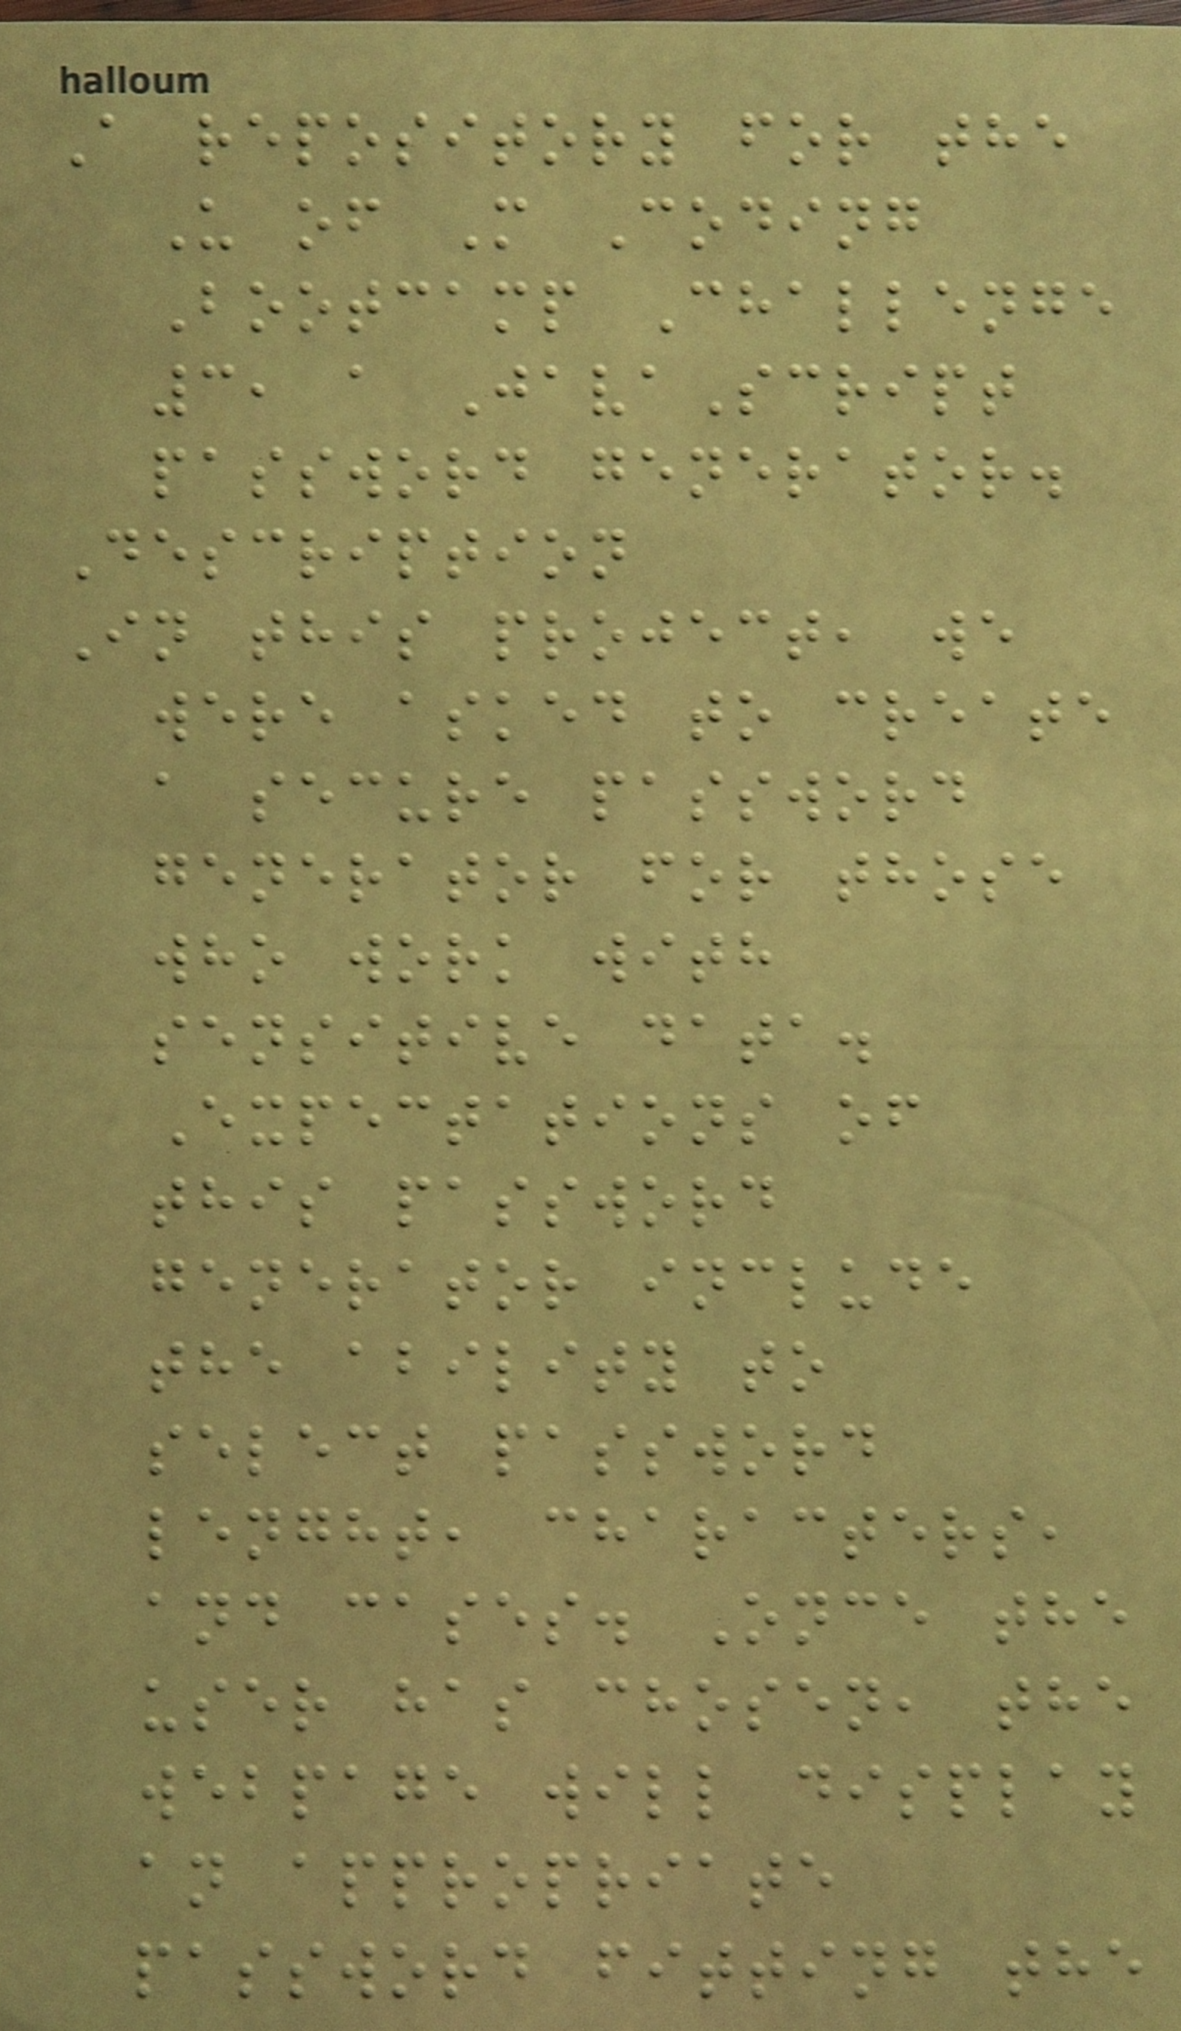A repository for the
U of M Coding
Bootcamp Challenge
3, a JavaScript
password generator.
Description
In this project, we
were asked to create
a secure password
generator for those
who work with
sensitive data.
Expectations of
this password
generator include
the ability to
select password
lenght, characters,
and cases. Once the
user has chosen, the
webpage will display
an appropriate
password fitting the
